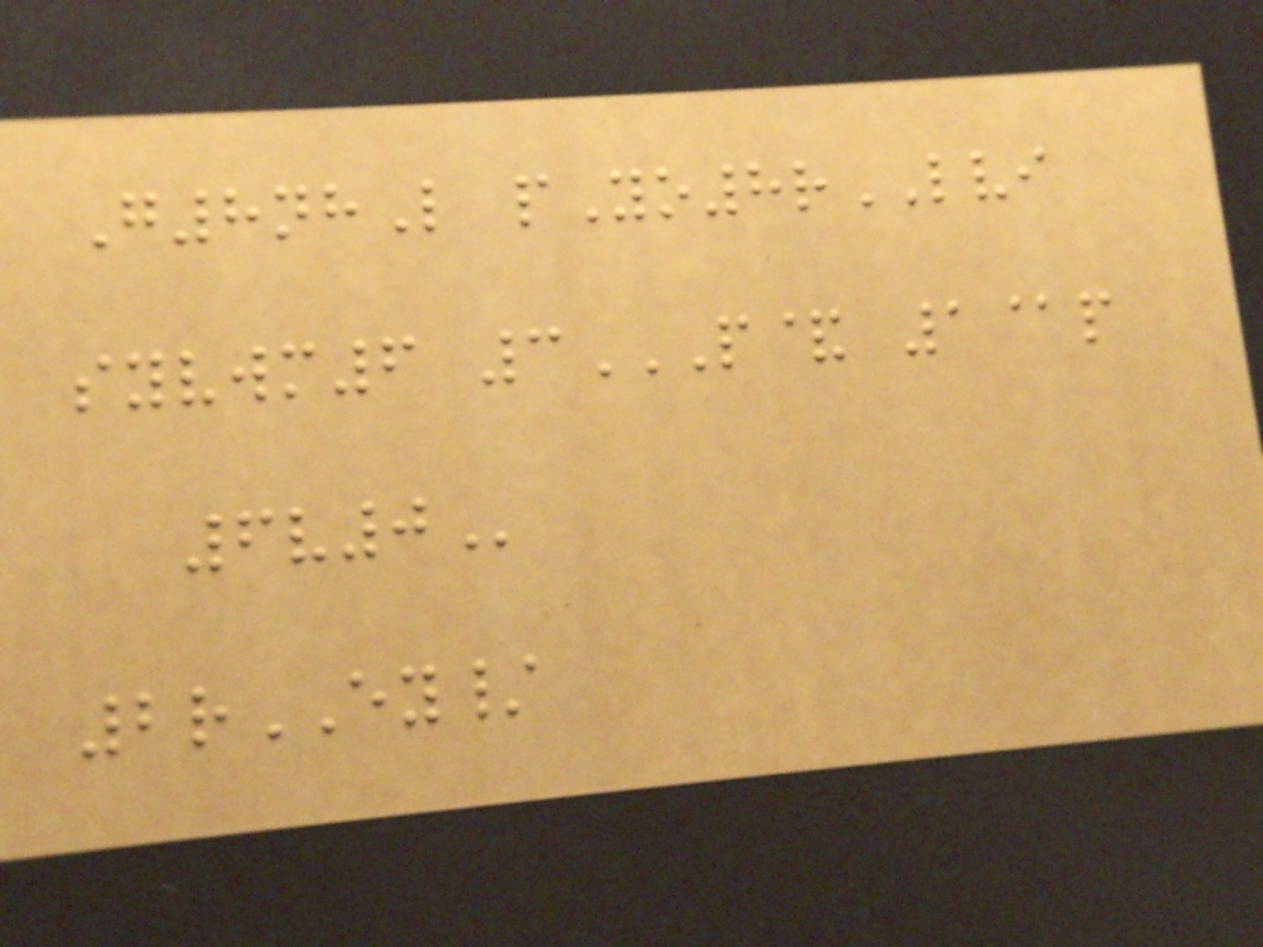G8nhL pYo8rLVI
syvwm6 3P& 1@P
6V0
2rEY/
